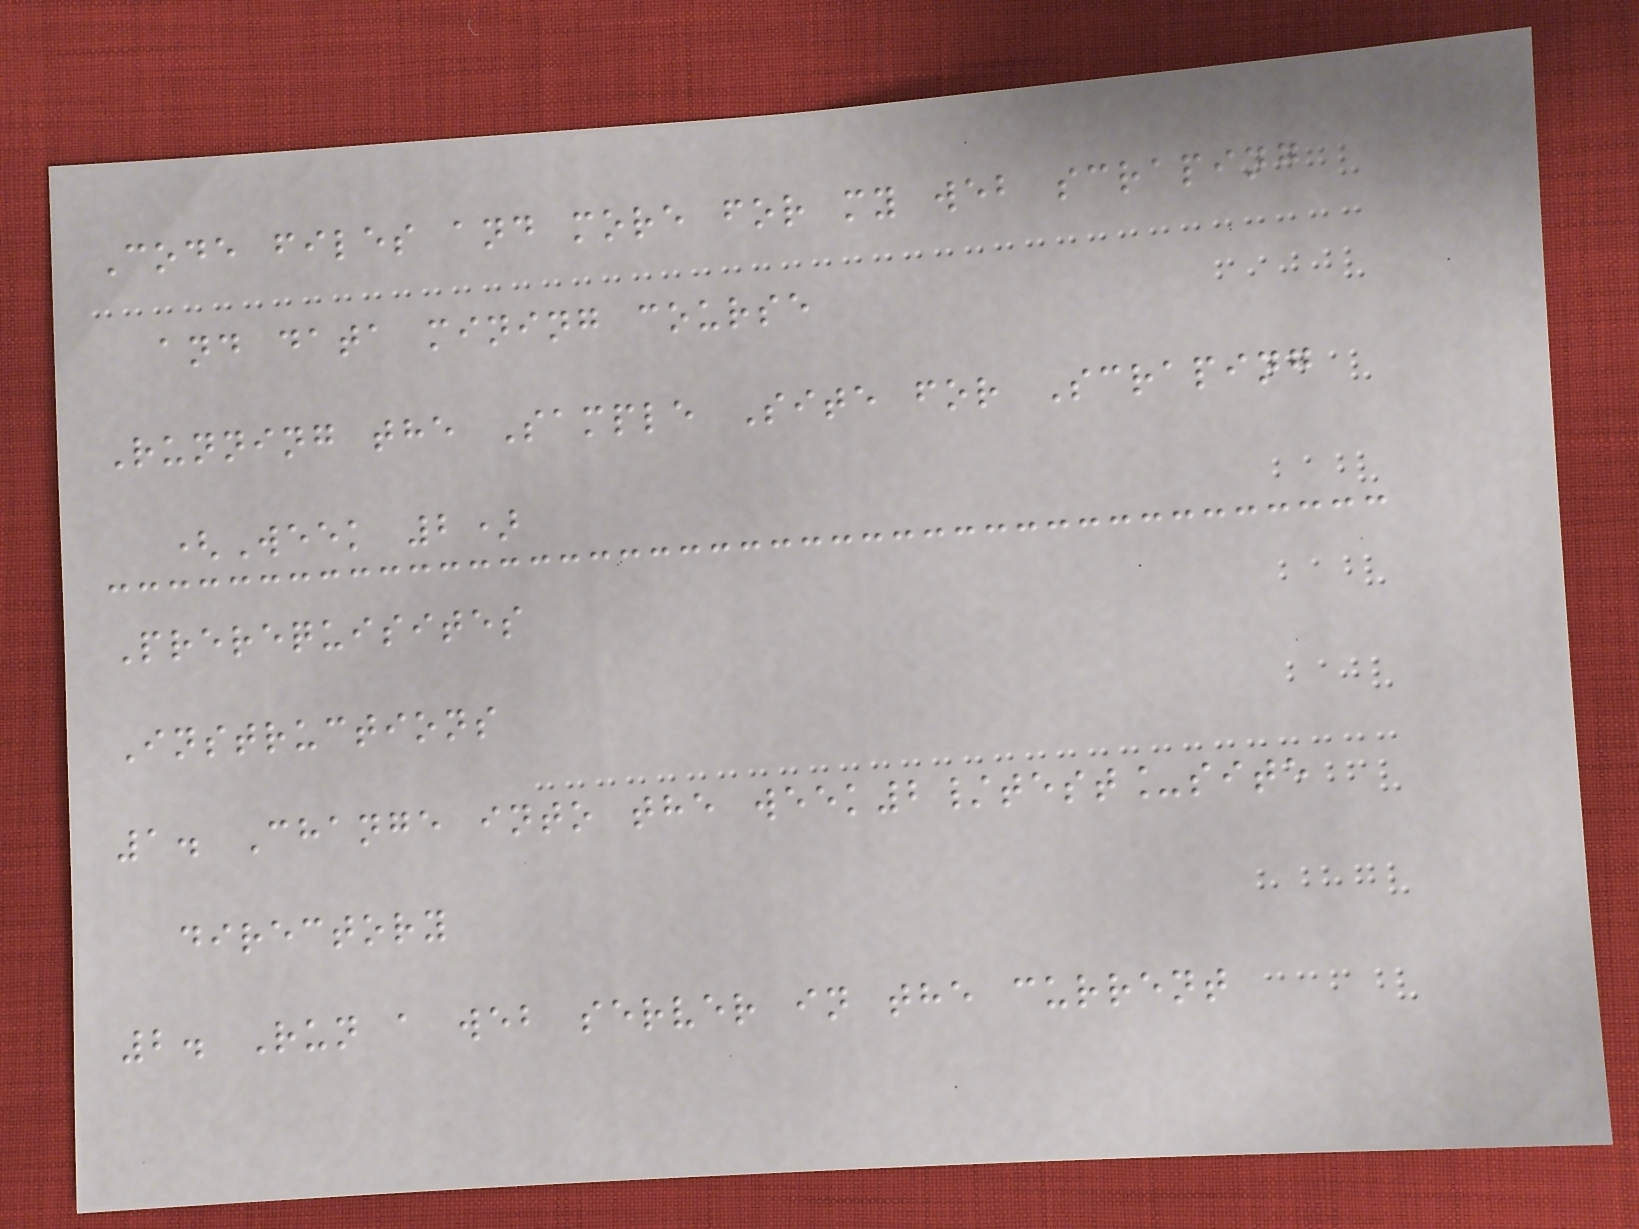Code files and more for my web scraping
and data mining course
Running the Sample Site for Scraping
(Week 2)
Prerequisites
Instructions
1. Change into the week2/test_site
directory
2. Run a web server in the current
